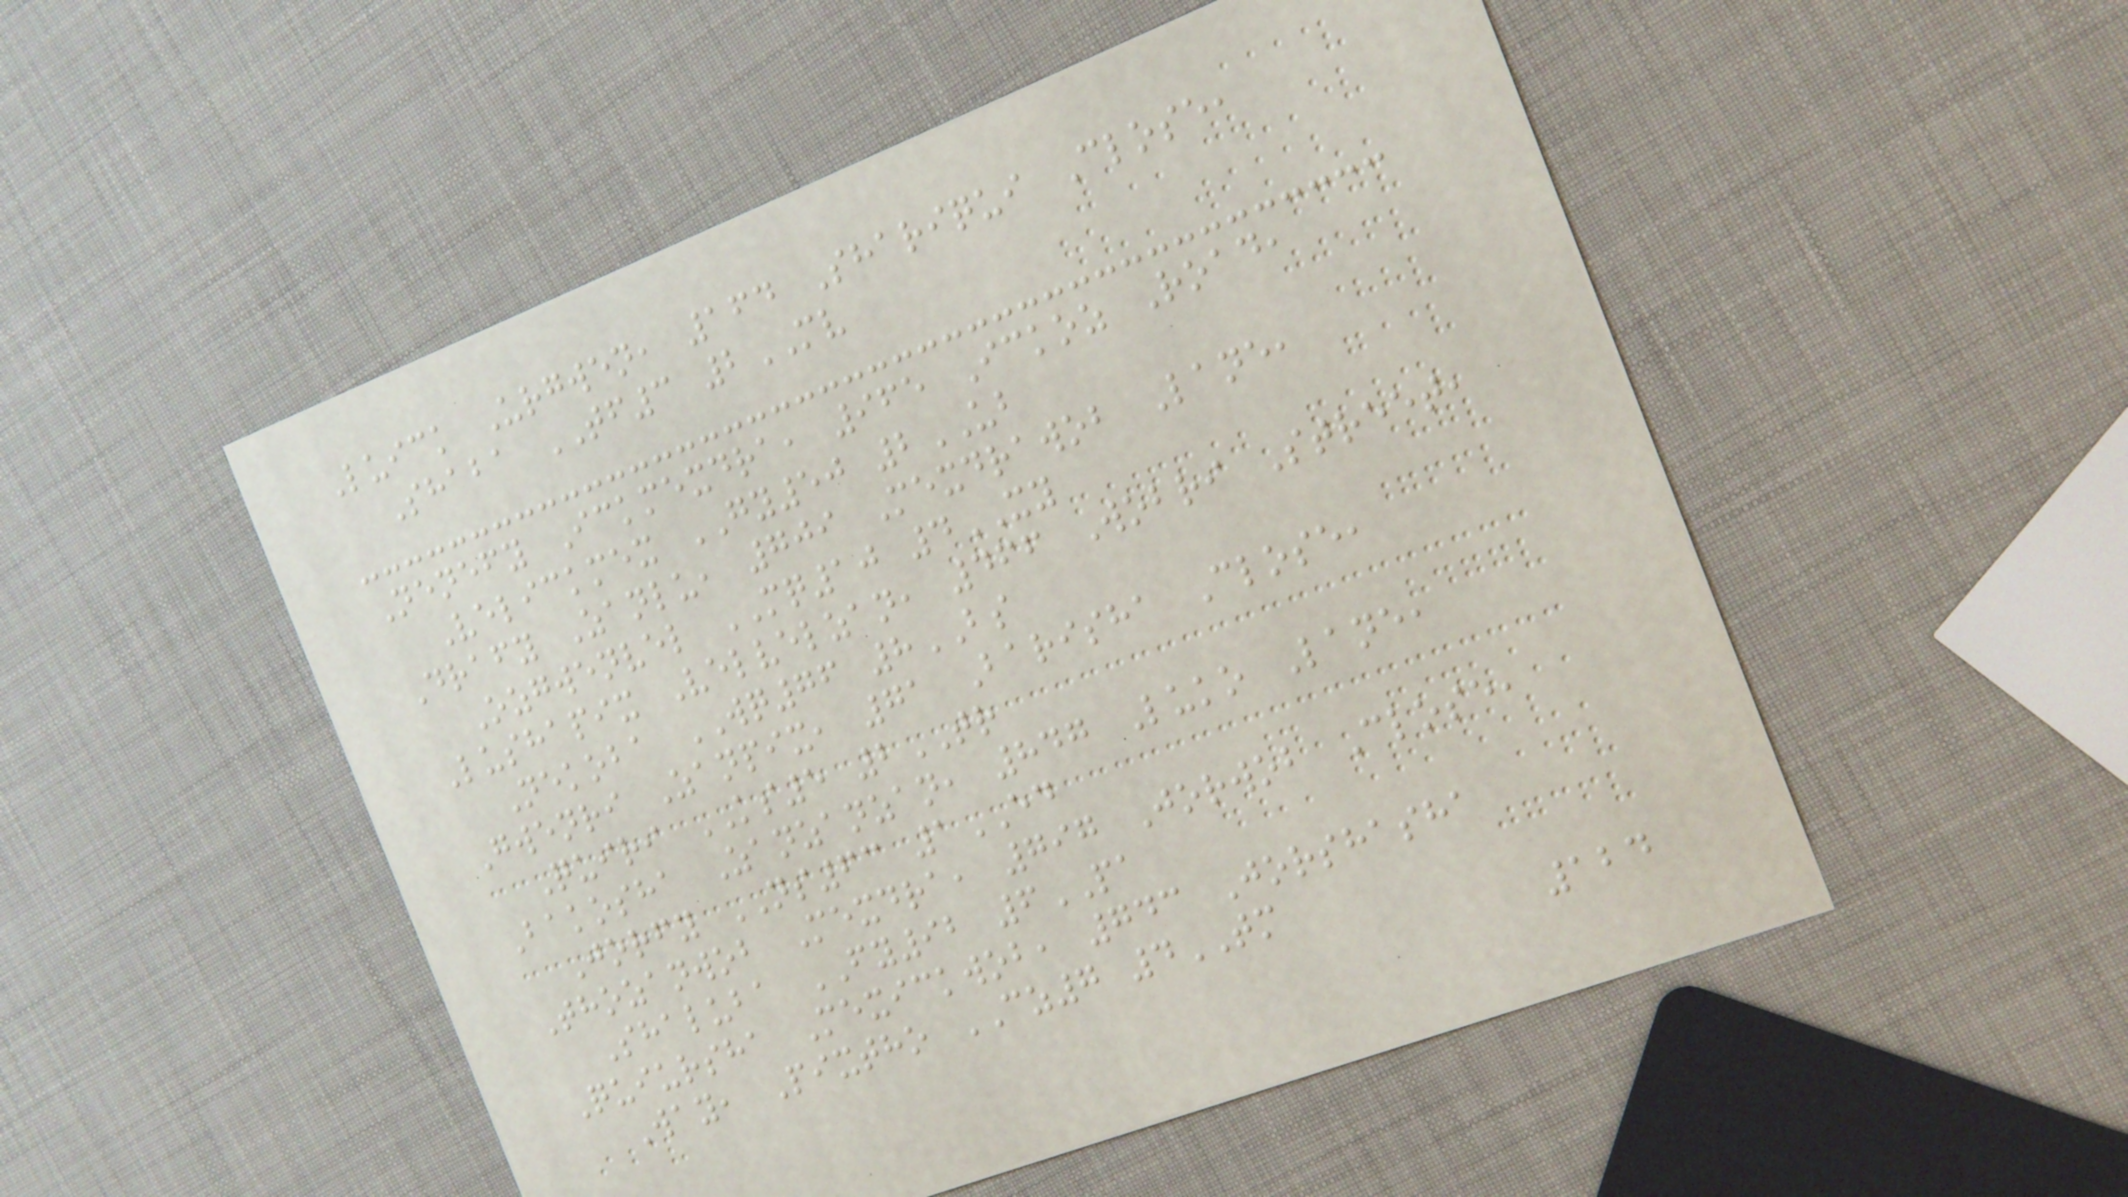Luick Urgwen, 164 Shariqui Close,
Shaba TF3 2MV
Nenefy Ickmexdra, 965 Ickoz Road,
Velickmex GY50 2UB
Drafy Zanlu, 709 Mexdrawob Lane,
Ozgwenvel MQ10 4XY
Lushapix Velvelzan, 466 Wobri Street,
Nekoba WQ76 8BS
Gwenri Zanpix, 71 Barisha Close,
Quiri KS5 2TR
Bakosha Zanzanzan, 847 Luko Lane,
Jorfy NS63 1ED
Thozanwob Mexdra, 797 Jorwob Close,
Shaluba FY92 6PA
Quiursha Mexickwob, 743 Jorshasha
Way, Pixtho CZ7 4TM
124
